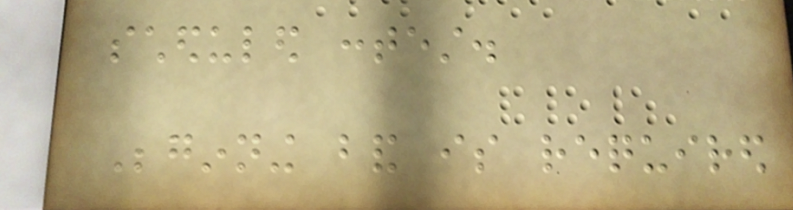scheduled contest.
Beginning band is required
